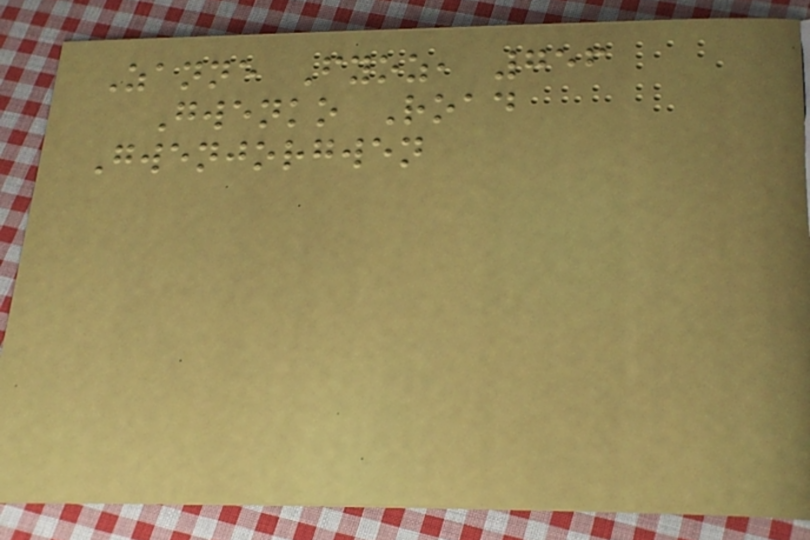Zanne Fyoz, 756
Gwenko Road
Gwenjorgwen
